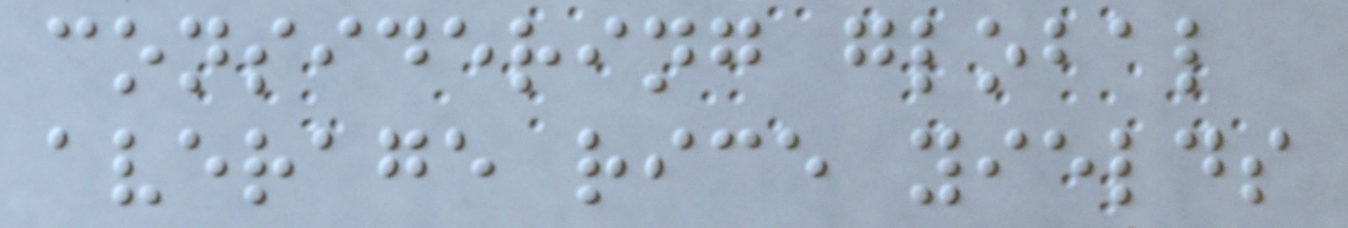considering global
average rice yields
